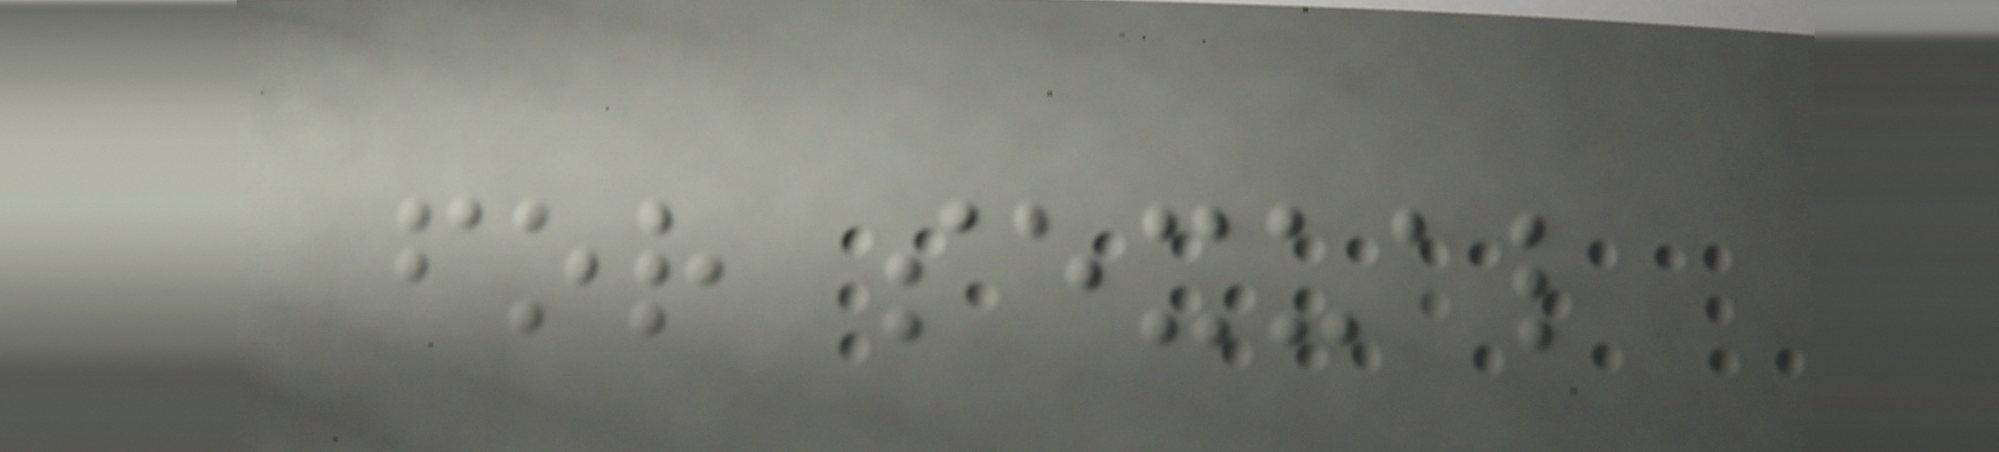for sexual
